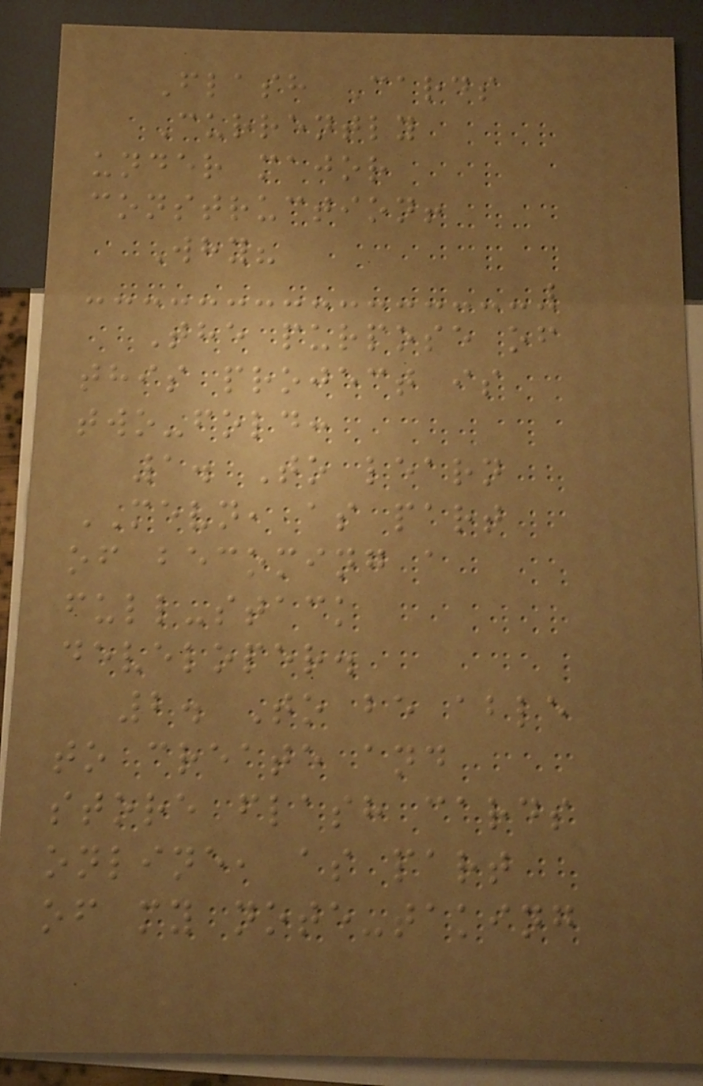Flash Cards
Currently
under major
construction!
Why?
The purpose of
this project is
two-fold:
1. To learn
MEVN, as part
of becoming a
full-stack
developer.
2. To be able
to create and
store flash cards
online, as part
of my note-taking
